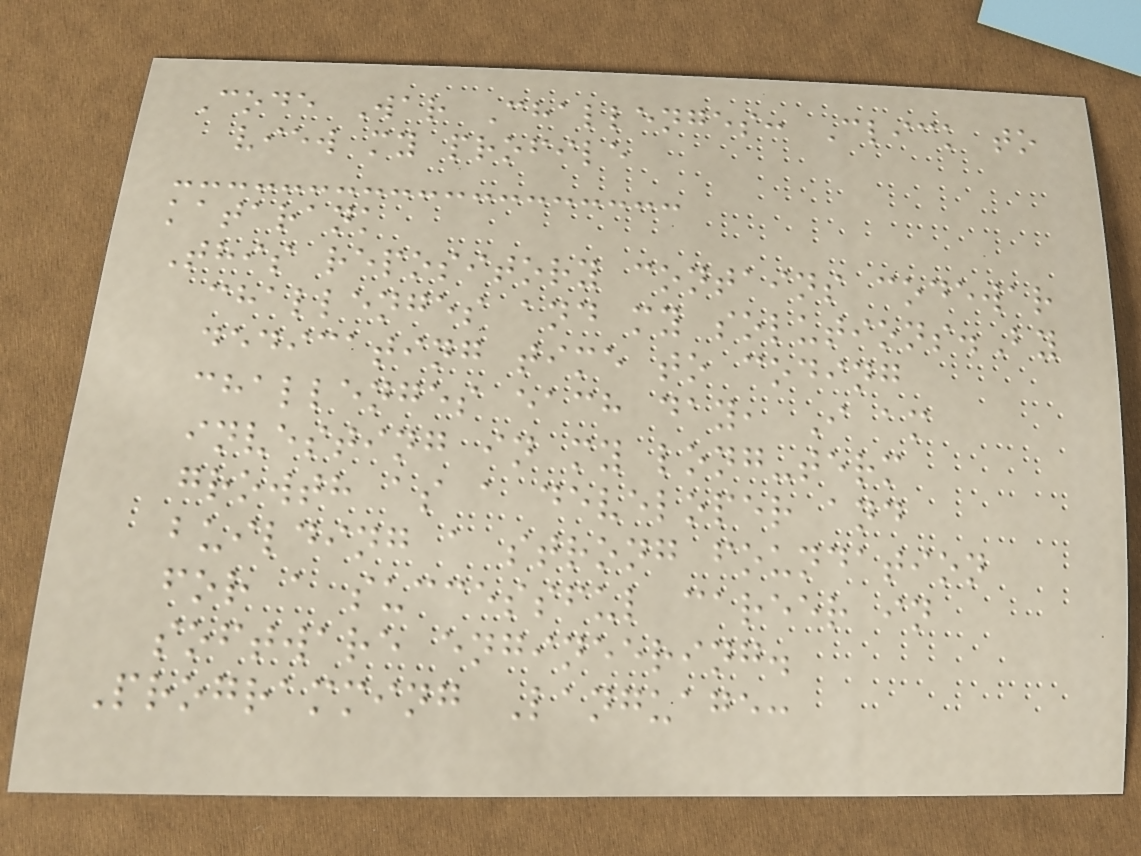Code War Challenges: Click to
view my profile
katarank
This repository contains codewar
challenges and my solutions.By
dedicating time to coding
challenges each day, I am
investing in my long-term
growth as a developer and
building a strong foundation
for a successful career in
software engineering.
Programming Language:
